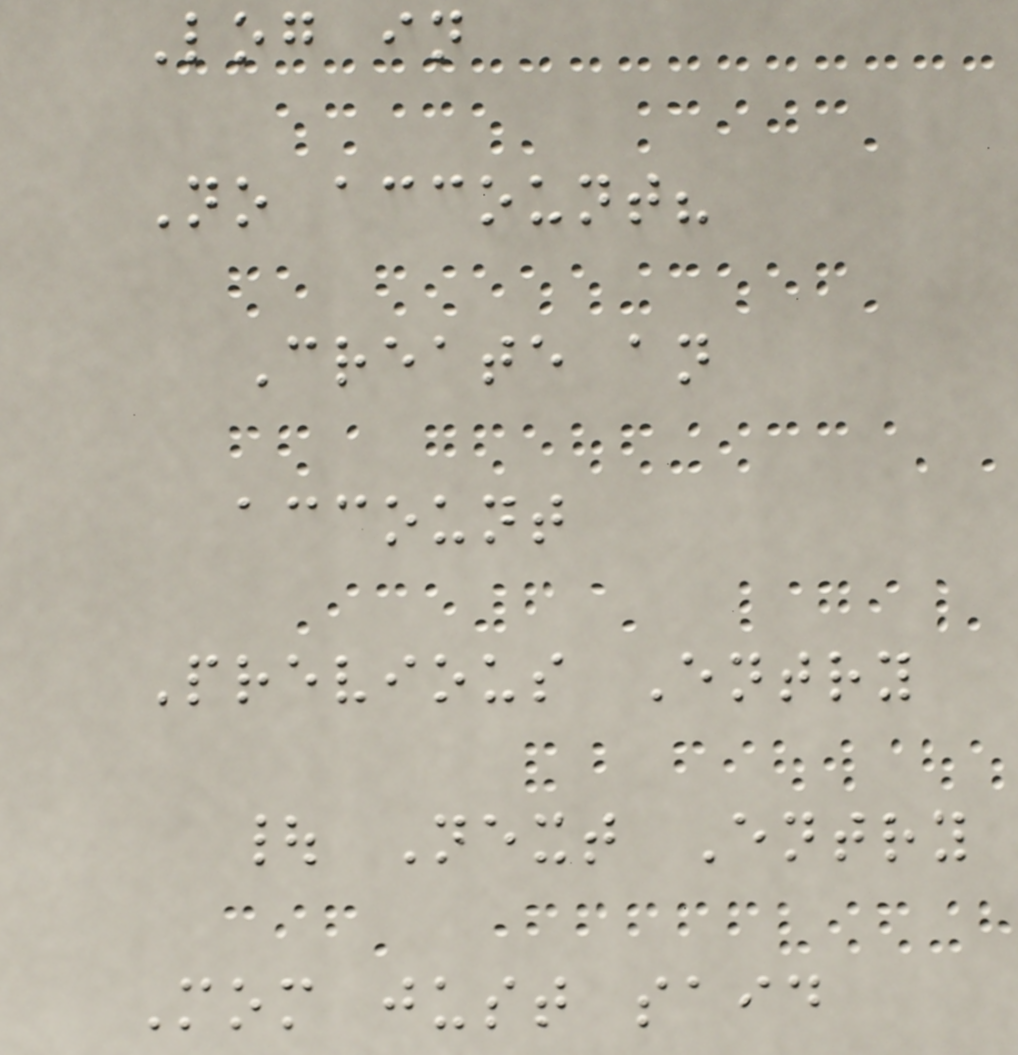Log in
No account?
Create an
account
Previous Entry
| Next Entry
Mom just said
